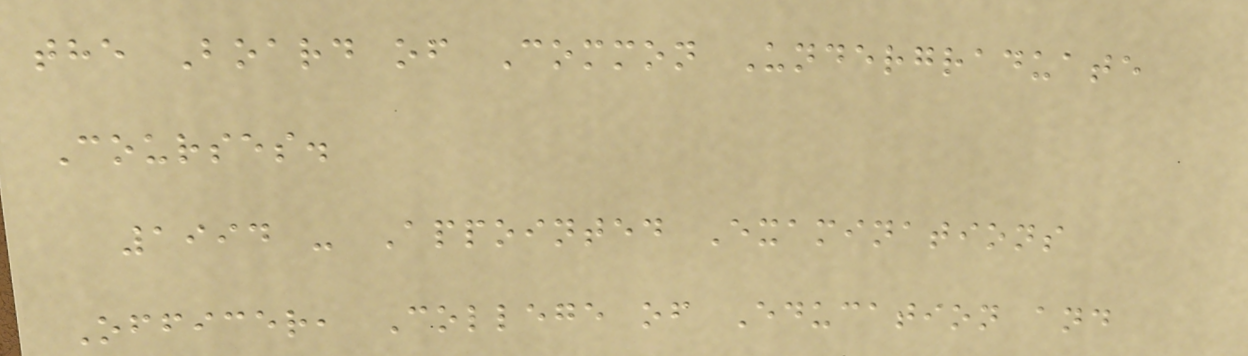the Board of Common Undergraduate
Courses.
1994 - Appointed Examinations
Officer, College of Education and
